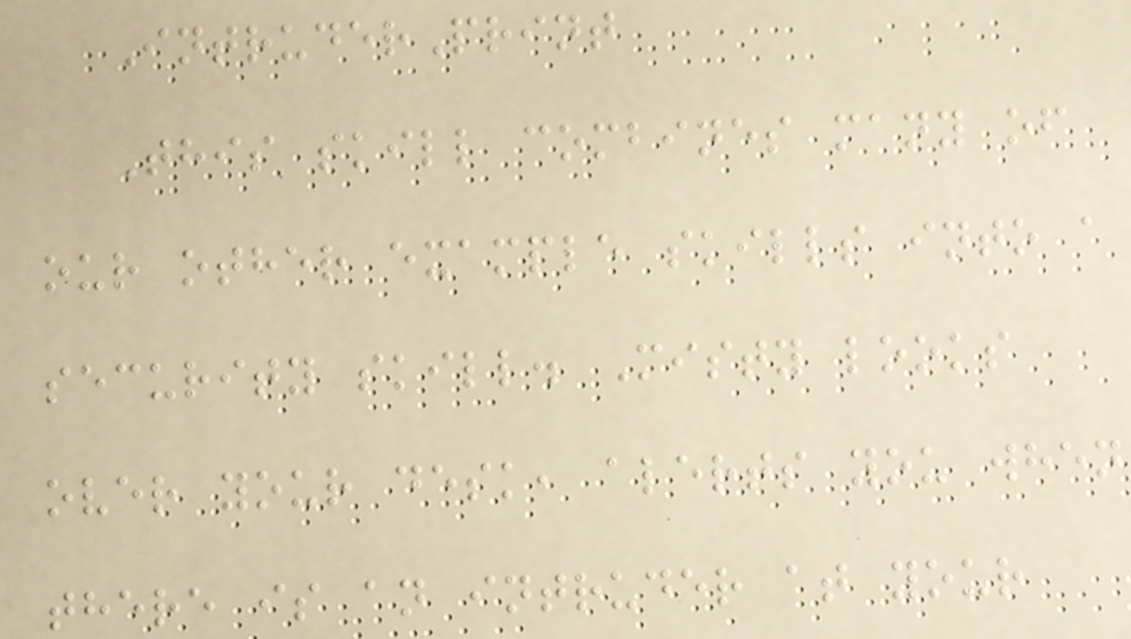IntruderPrint
This skill combines many of
our other example skills into a
security skill. Misty looks
over your desk, alerts you when
there is an intruder at your
